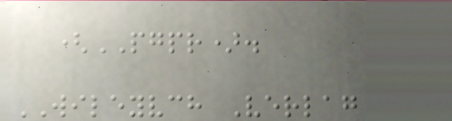(PGPR).
WILEYVCH Verlag
